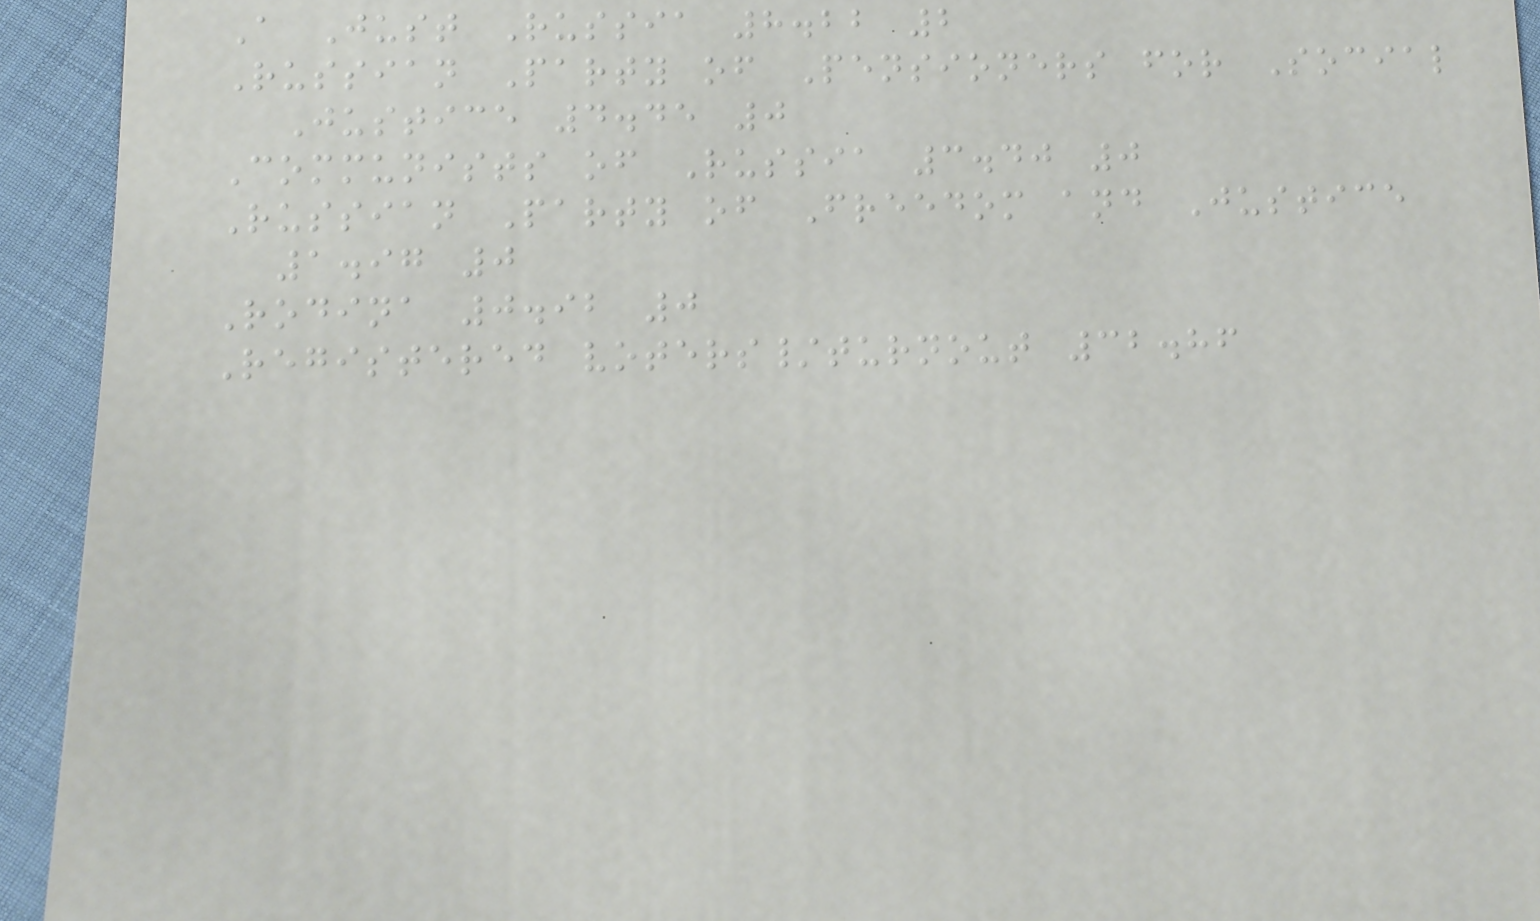A Just Russia 8.22 2
Russian Party of Pensioners for Social
Justice 4.45 0
Communists of Russia 3.40 0
Russian Party of Freedom and Justice
1.97 0
Rodina 0.92 0
Registered voters/turnout 32.86
